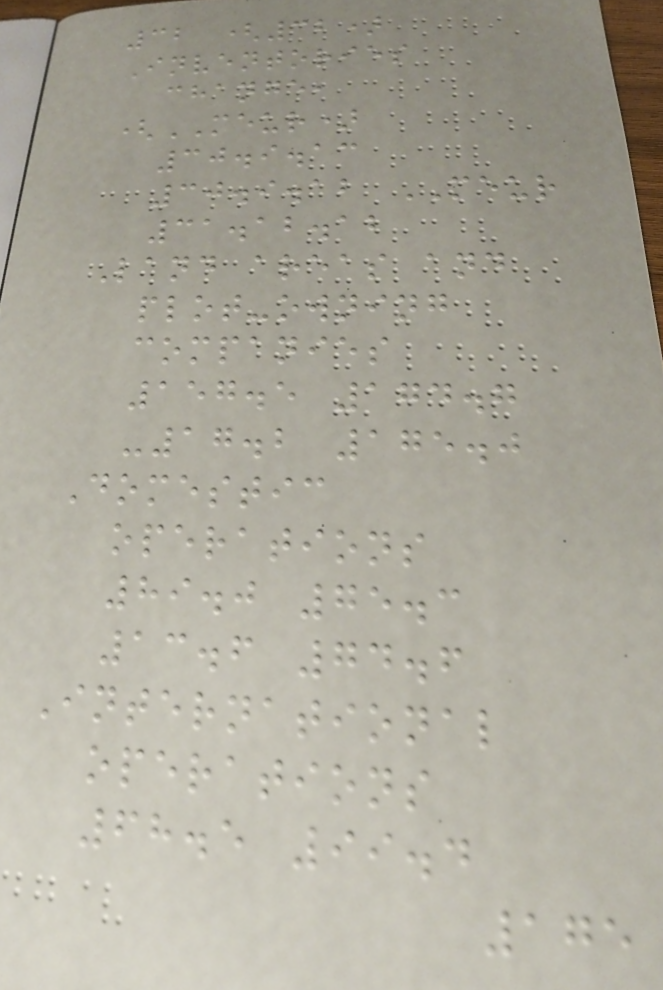32 (32)
Inventories
change,
(MEUR)
30.9.13
30.9.12 MEUR
31.12.12
Land areas and
plot-owning
companies
157.5 174.7
-17.2 175.0
Domestic
operations
89.0 75.3
13.6 74.6
International
operations
68.5 99.4
175
